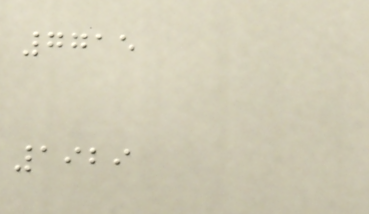7715
1929
